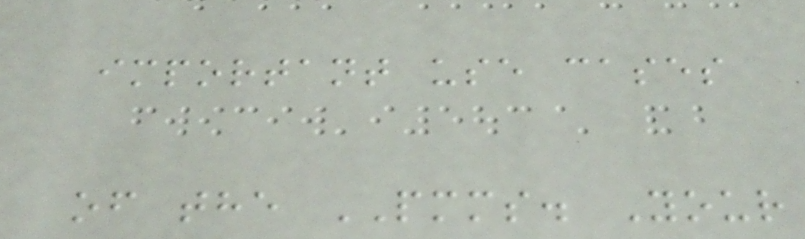important use cases
of the PMMS. Your
